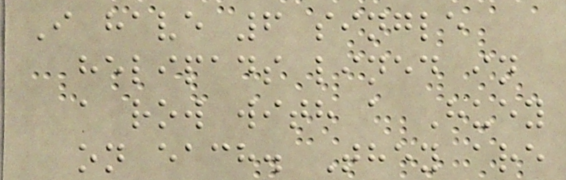I have 6 single
helipads lined in
a row with a Huey
on each. They are
